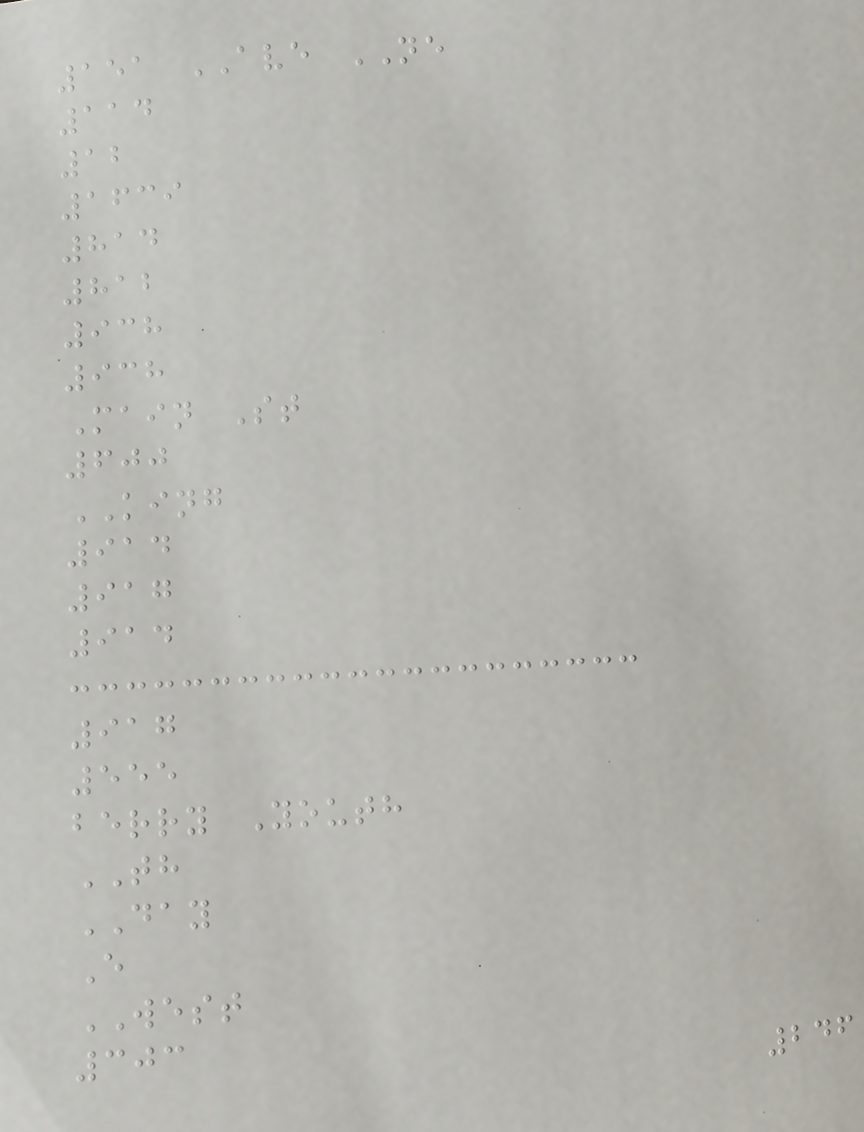151 AVE NE
114
12
1639
814
812
938
938
Main St
600
KING
914
917
914
917
555
berry Youth
TH
DAY
E
WEST
303
246
